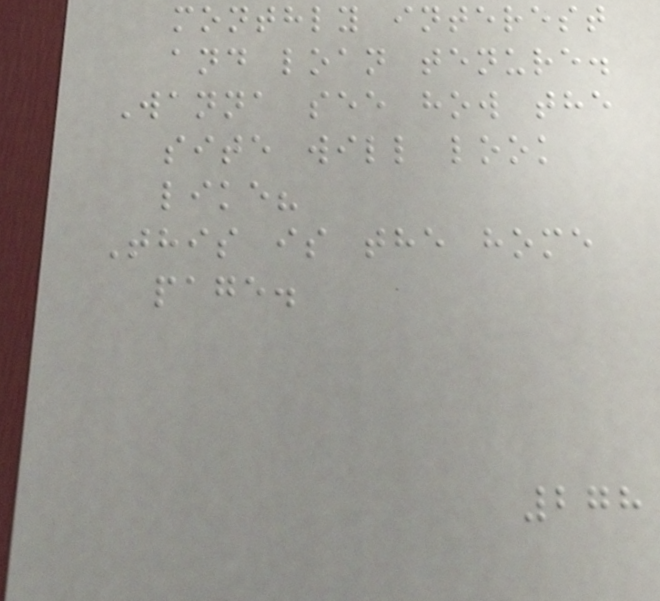monthly interest
and loan tenure.
Wanna see how the
site will look
like?
This is the home
page.
278
